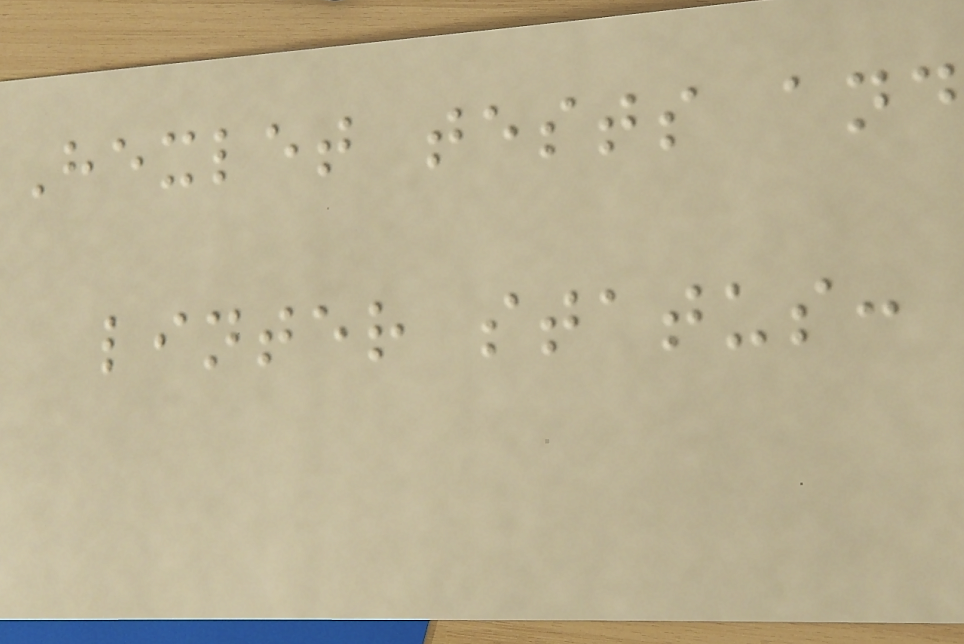Hexlet tests and
linter status:
